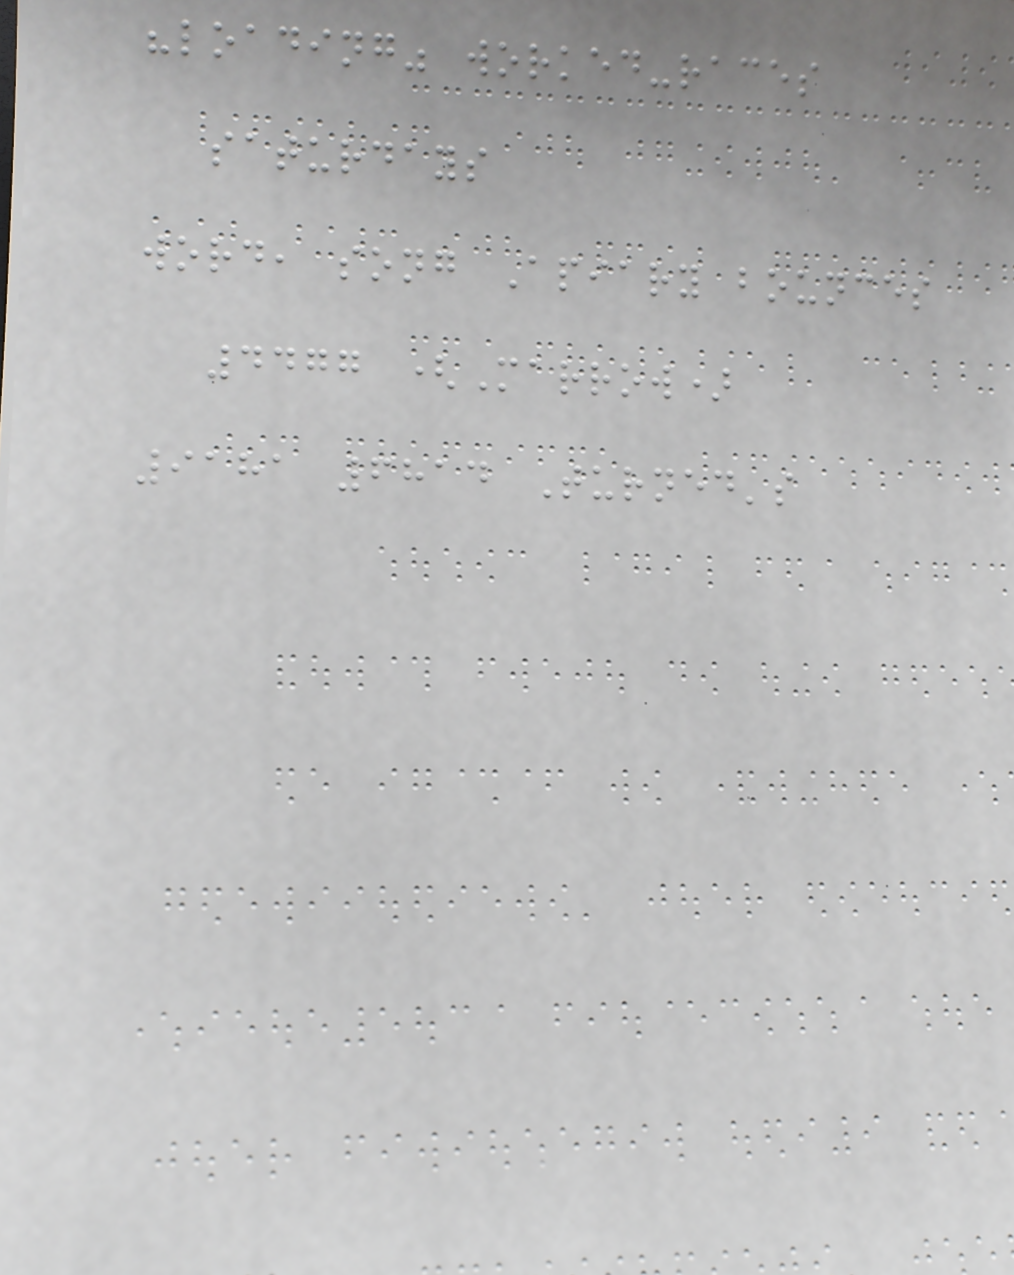"loading" worked-races
saturdays
word, song Apiary bounces
4477 (Marrow)
9181 6814 Turned's
